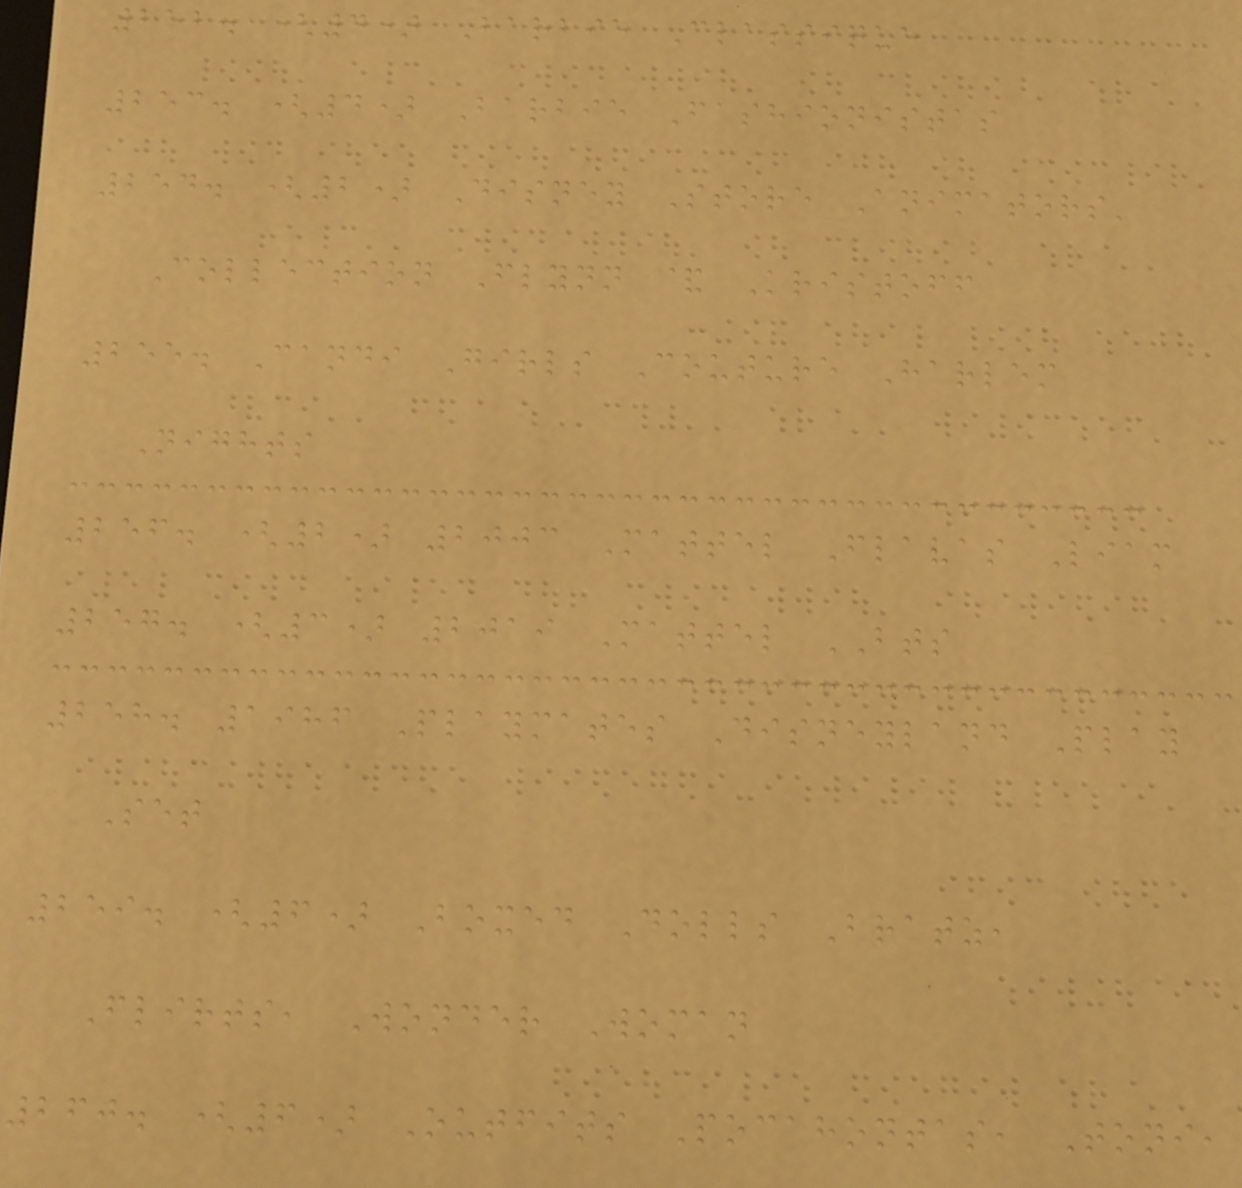252. (4) Barbie Classique
253. (4) Barbie Fashionistas
254. (2) Disney Store Animators'
Collection Flynn & Kristoff
255. Candi Girls Couture Harlem
Nights
256. (2) 2003 Mattel Flavas Liam
257. (3) 2019 Mattel BTS
258. 1986 Playmates Disneyland Play
Set
259. (6) Boxed Dolls Bratz,
Flirts, Wonder Woman
260. (6) Outfits Pocahontas, Toni,
